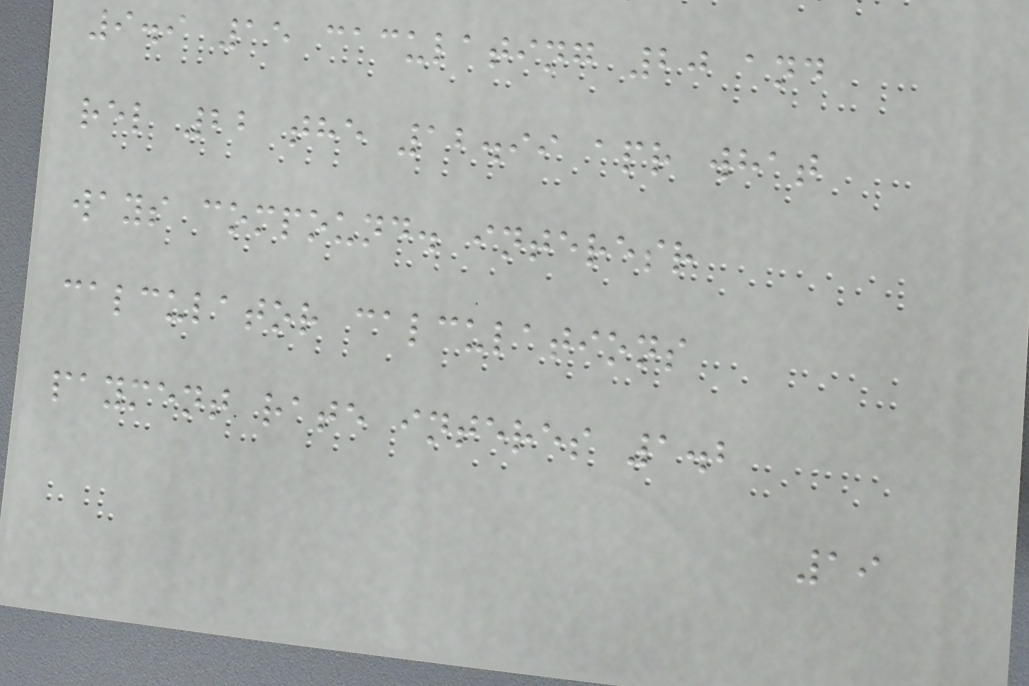9.9 15 caculating 20 and
rel 22 the 12.99 apr what
ways compound. interesr
calculator calculations
payment rate interes 1.2
19
